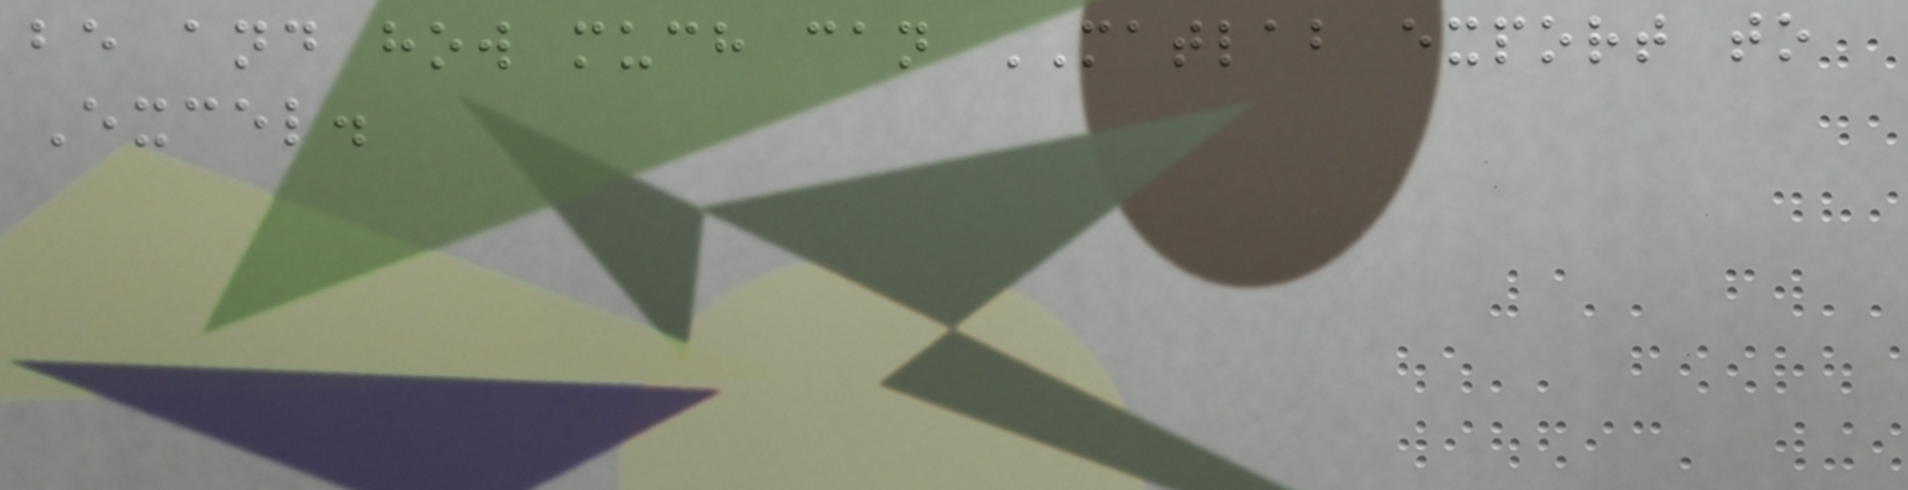be and how much can MATLAB export to
Excel.
